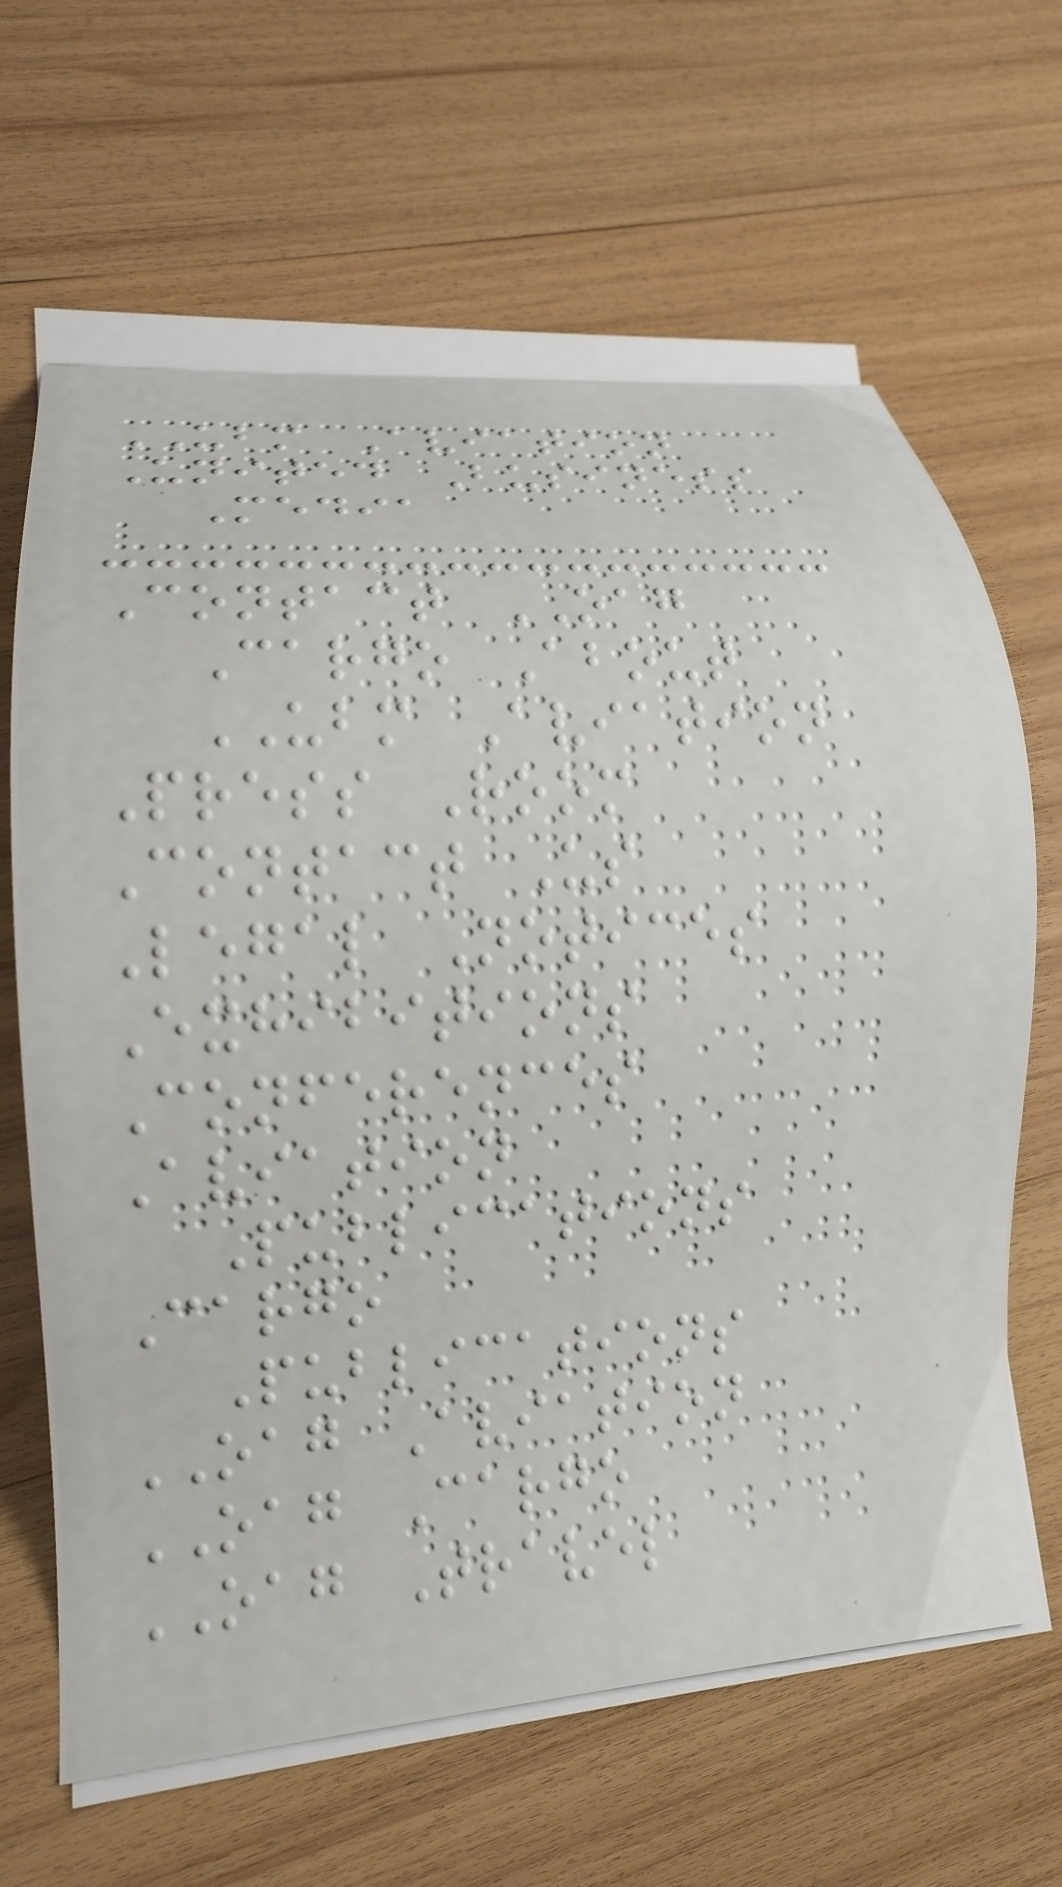UBM Aviation
United Business
Media
Contact OAG
Cargo About
UBM Aviation
Press Room
Contact Us
Legal Notices
Exhibitions
Conferences
Aviation
Publications
Cargo
Publications
OAG Aviation
OAG Cargo
OAG Travel
